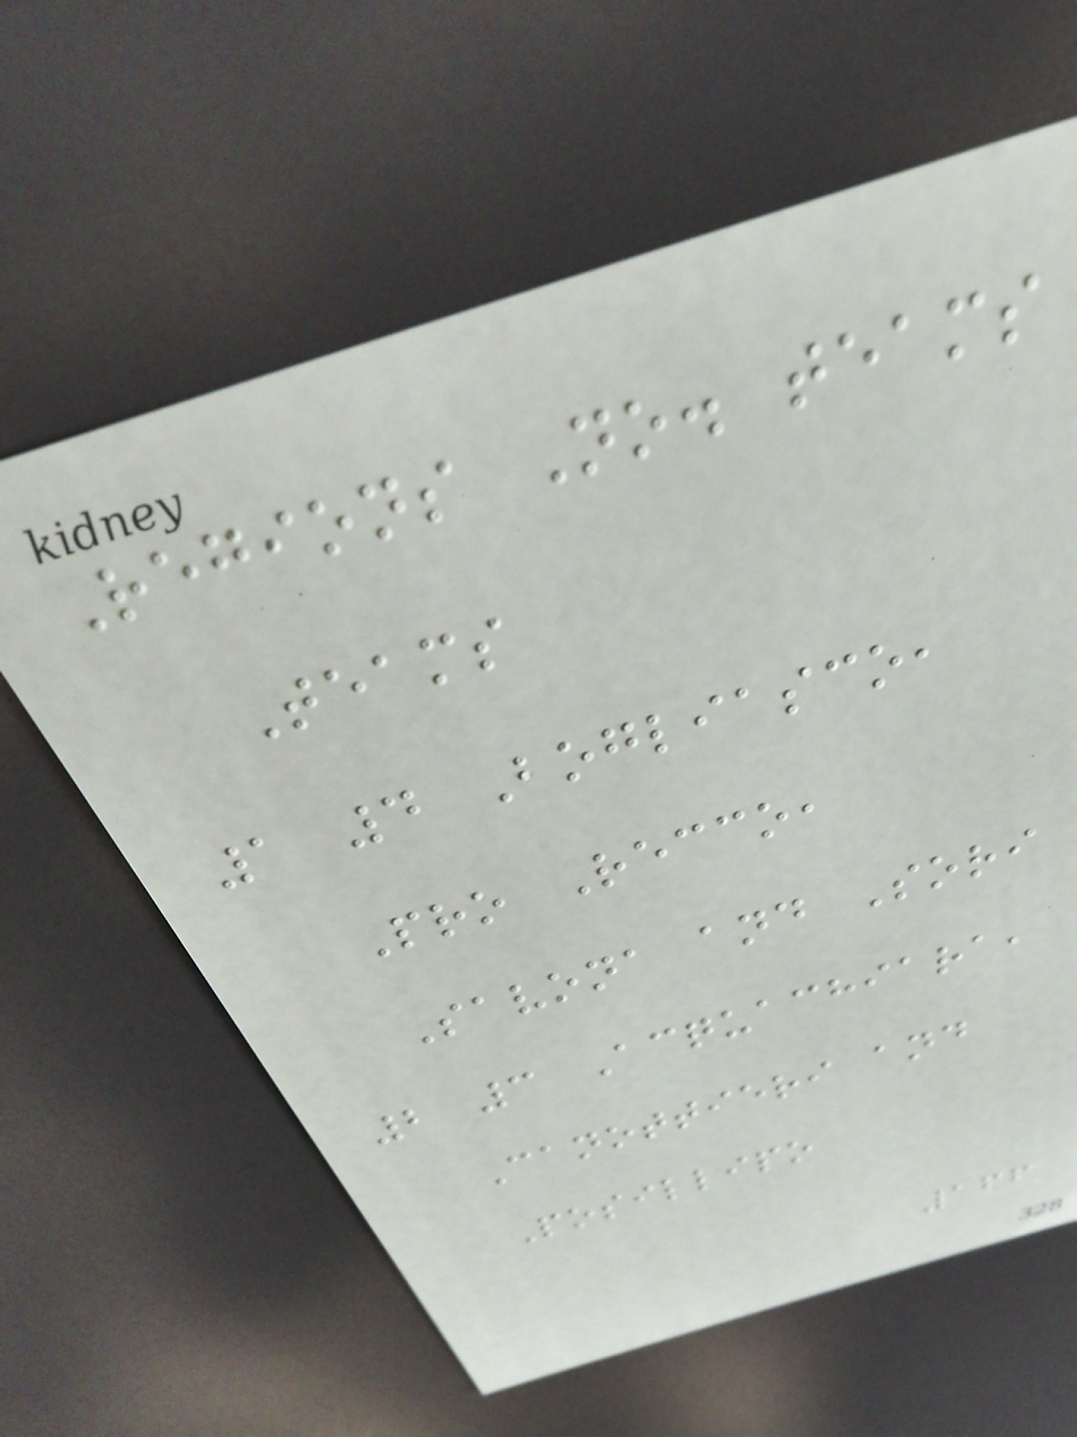Regions No. teams
Teams
1 4 Bogliasco,
Pro Recco,
Savona and Sori
2 3 Acquachiara,
Canottieri and
Posillipo
166
